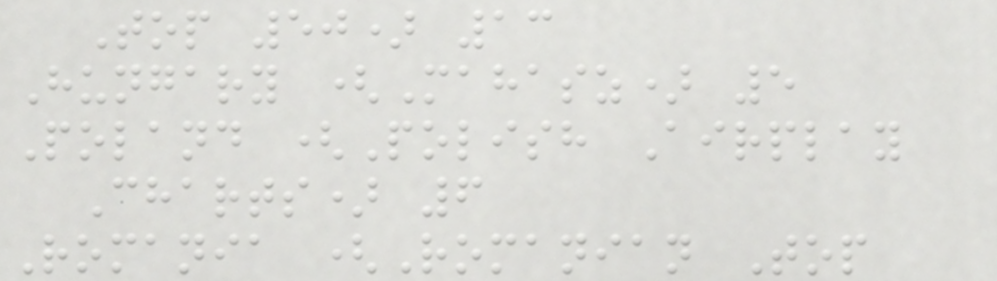Top 50) 13
Hungary (Mahasz) 5
Poland (Polish Airplay
Charts) 6
Romania (Romanian Top
